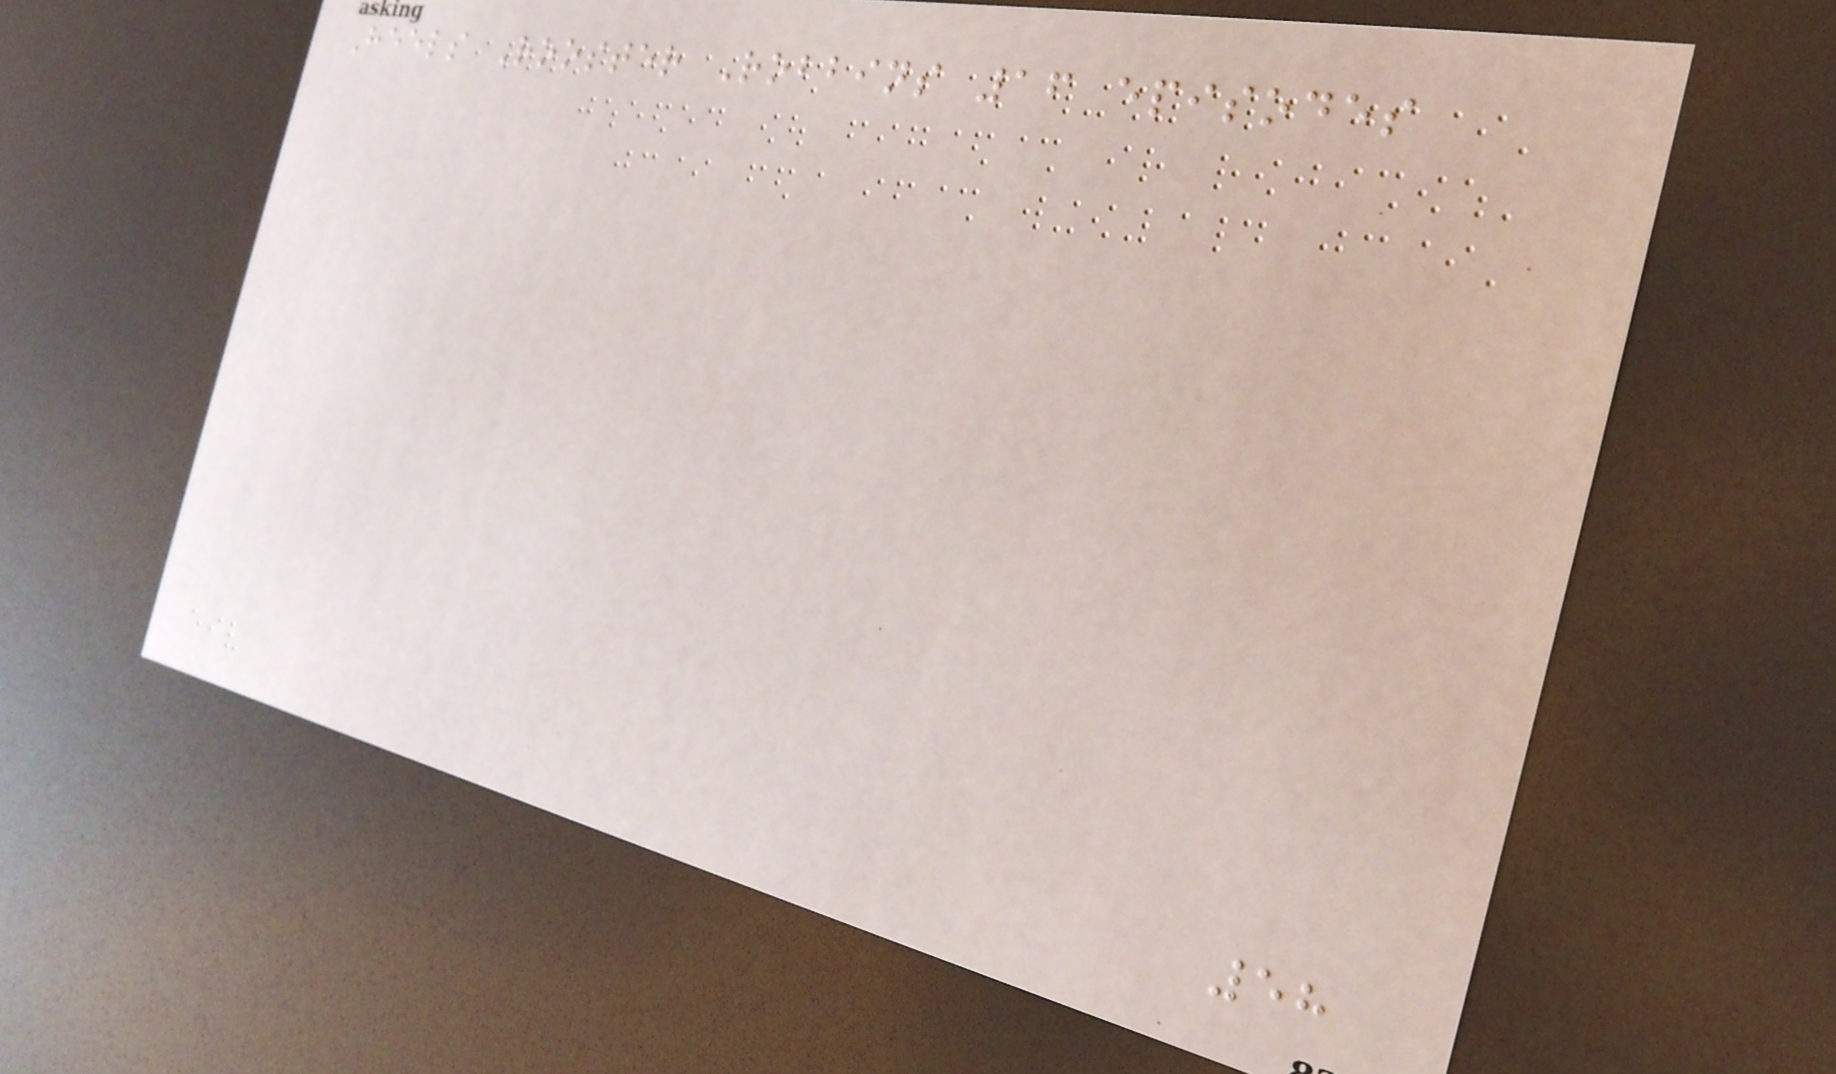Heels Rooster Robbins 16 episodes
58
